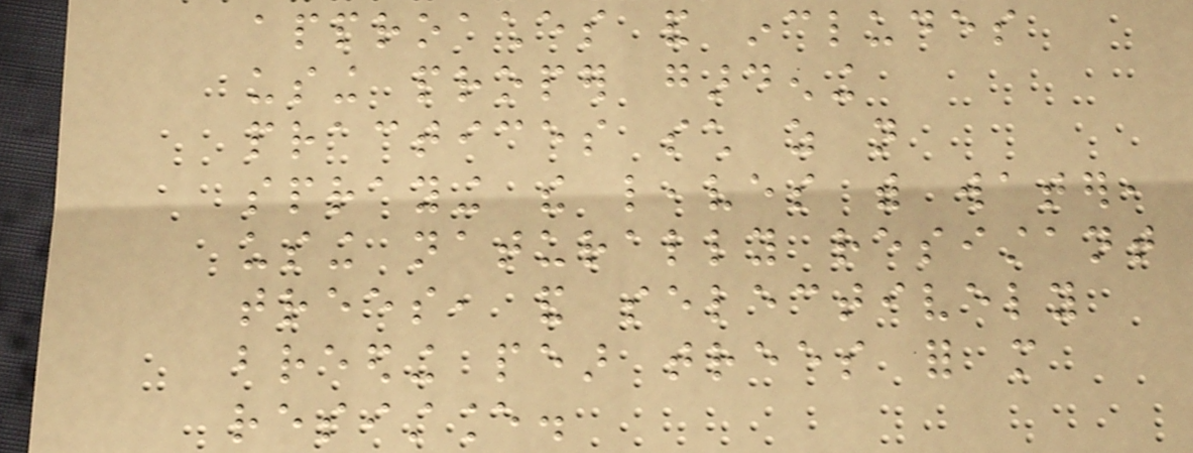approaches and includes
using proper gardening
practices such as not
spraying the leaves with water,
using naturally resistant
trees, and selectively
breeding pear trees for more
resistance.
